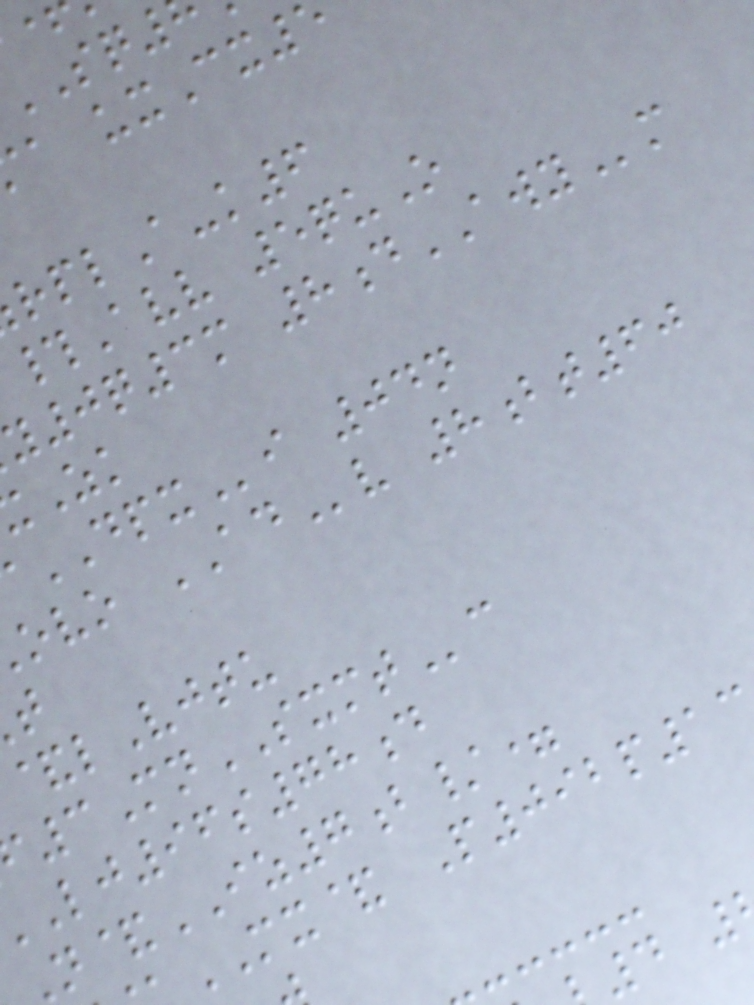a uxCx
rplA-k6
#Avv 5quO
0q3m 8dAWYm
DPXi 04n
ovo ADv 8bt60
&lVjtu
3MnSXMTc
lj96s78d
&IZ7b/=
MX& P092p1
